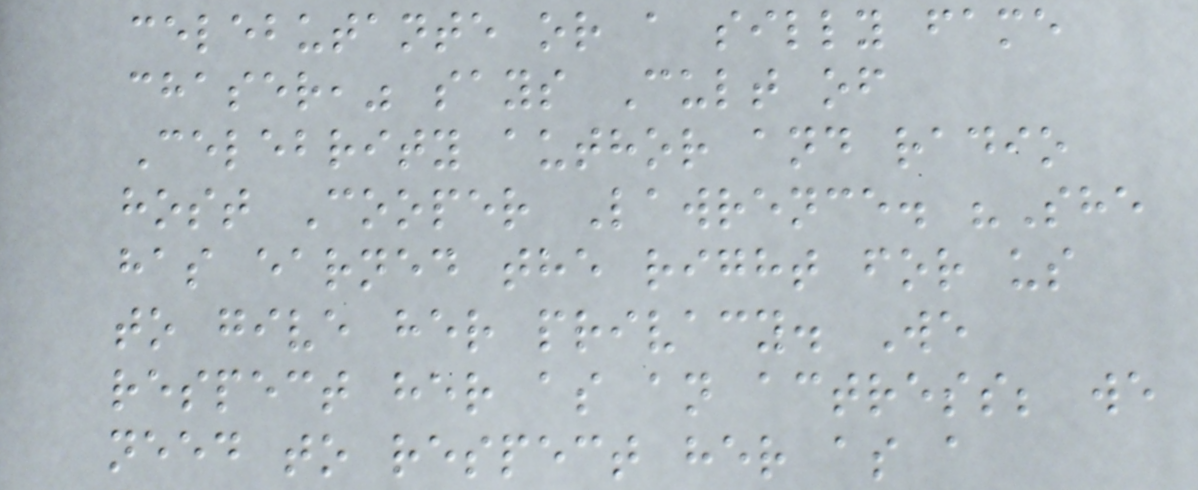celebutante or a silly fame
chaser," says Cult of
Celebrity author and radio
host Cooper Lawrence. "She
has earned the right for us
to give her privacy. We
respect her as an actress; we
need to respect her as a
